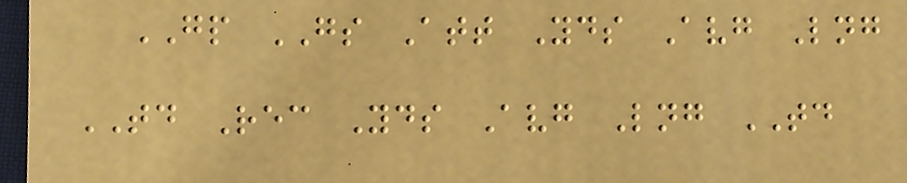GP GS Att Yds Avg Lng
TD Rec Yds Avg Lng TD
